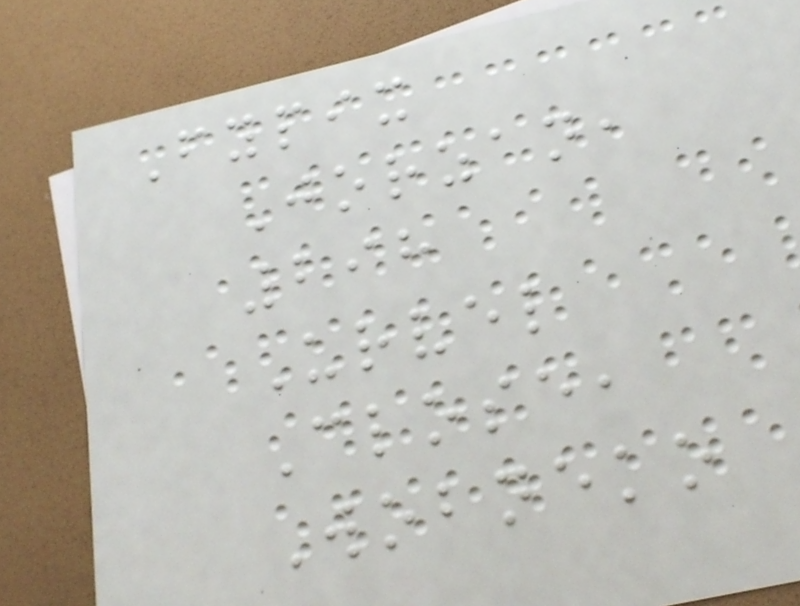Fypix
Jorzan,
298
Urvel
Close,
Wobneko
